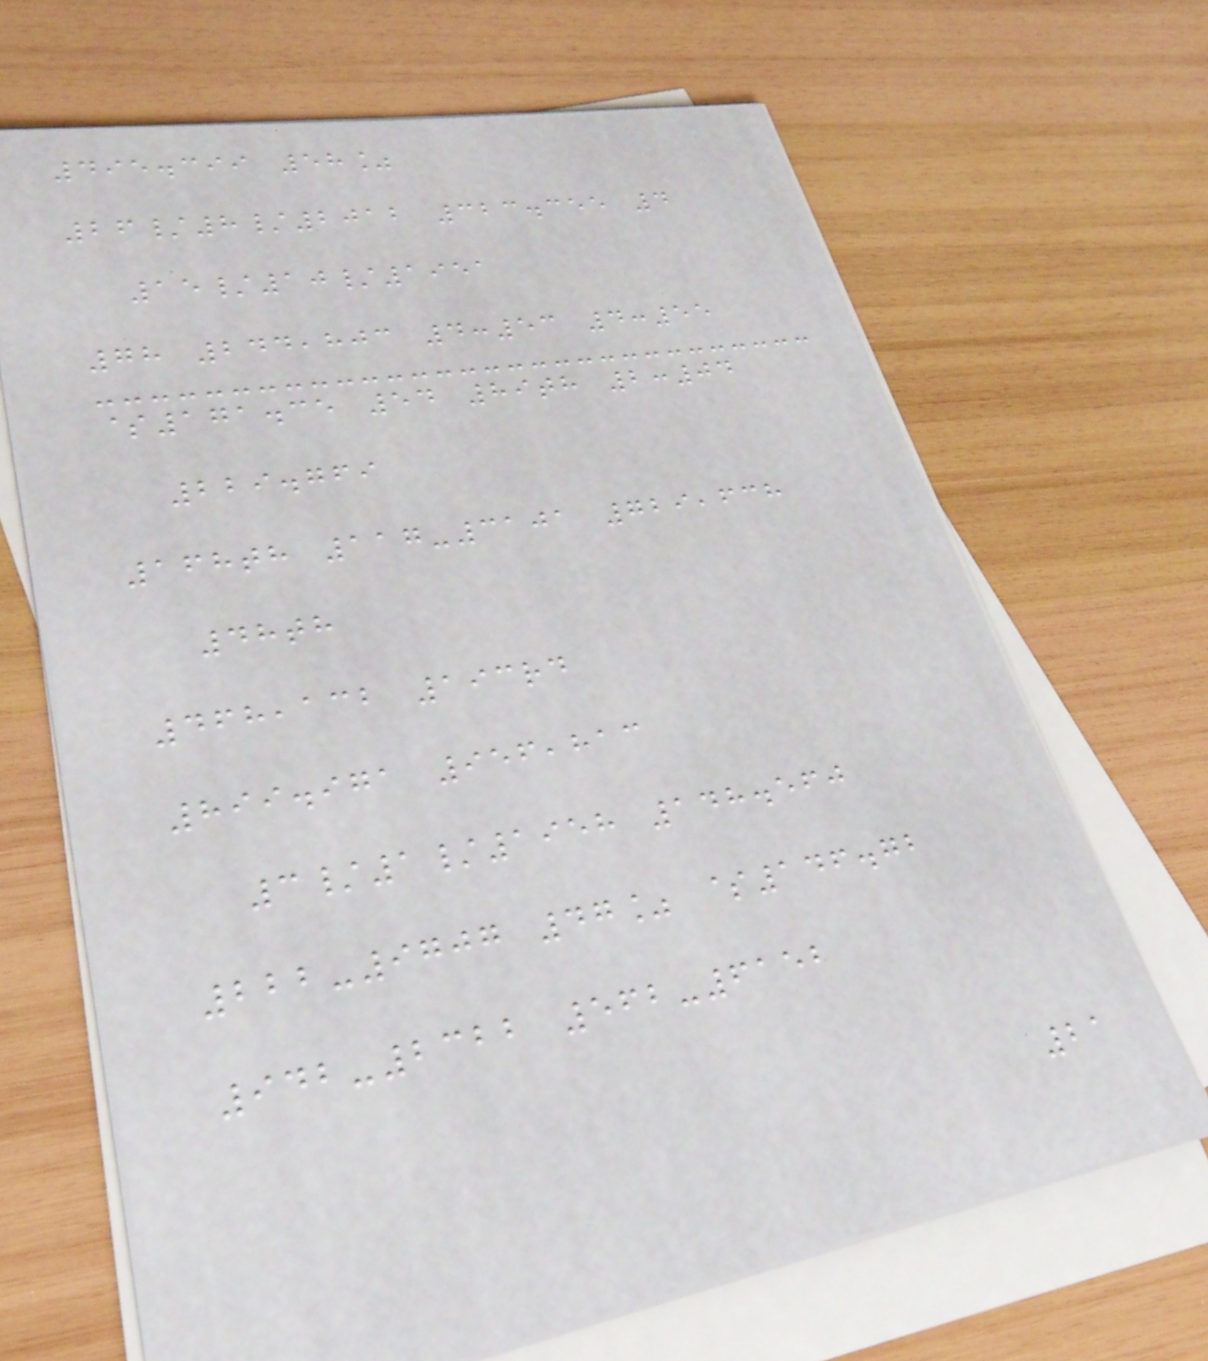495.399 58%
26/8/2012 323.355 4
15/10/1951
78 244,803 4:53 4:55
$171.35 54 89th 2:04
229.769
168th 117-3101 729,638
48th
468,132 193rd
899.971 956,813
3/1/1958 148.560
222-9707 47% $146.72
942-2322 562-6152
21
